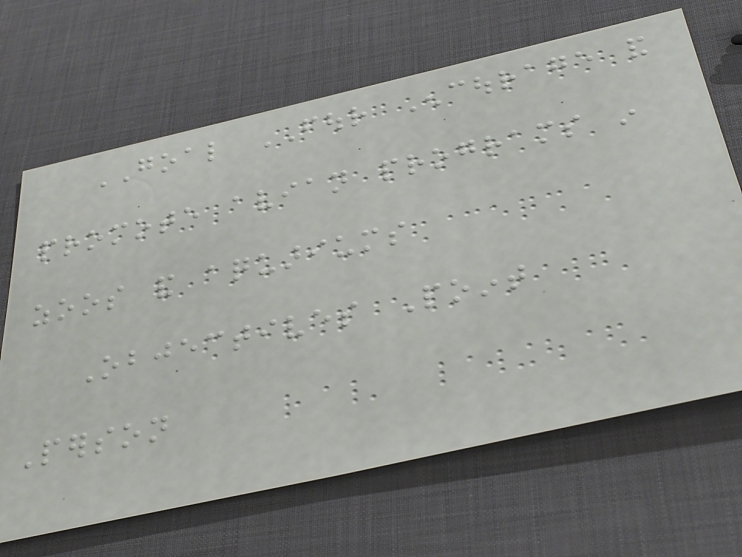GOAL FOUR Encourage and
promote avian programs in
zoos and aquariums
Objectives Point
Person
